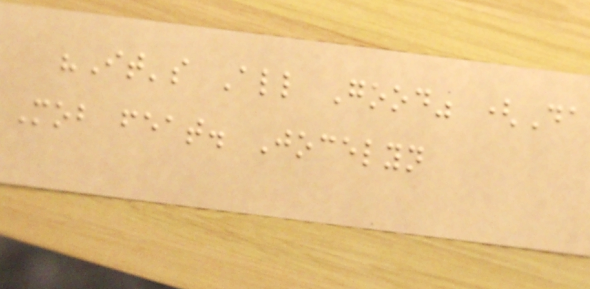"It's All Good" (Da
Mob feat. Jocelyn
